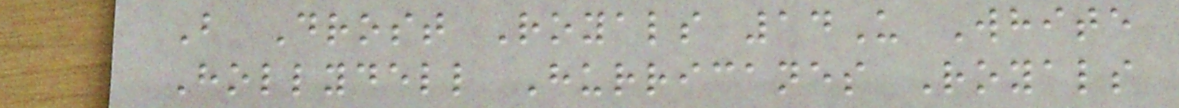B Drost Royals 14U White
Hollydell Hurricanes Royals
